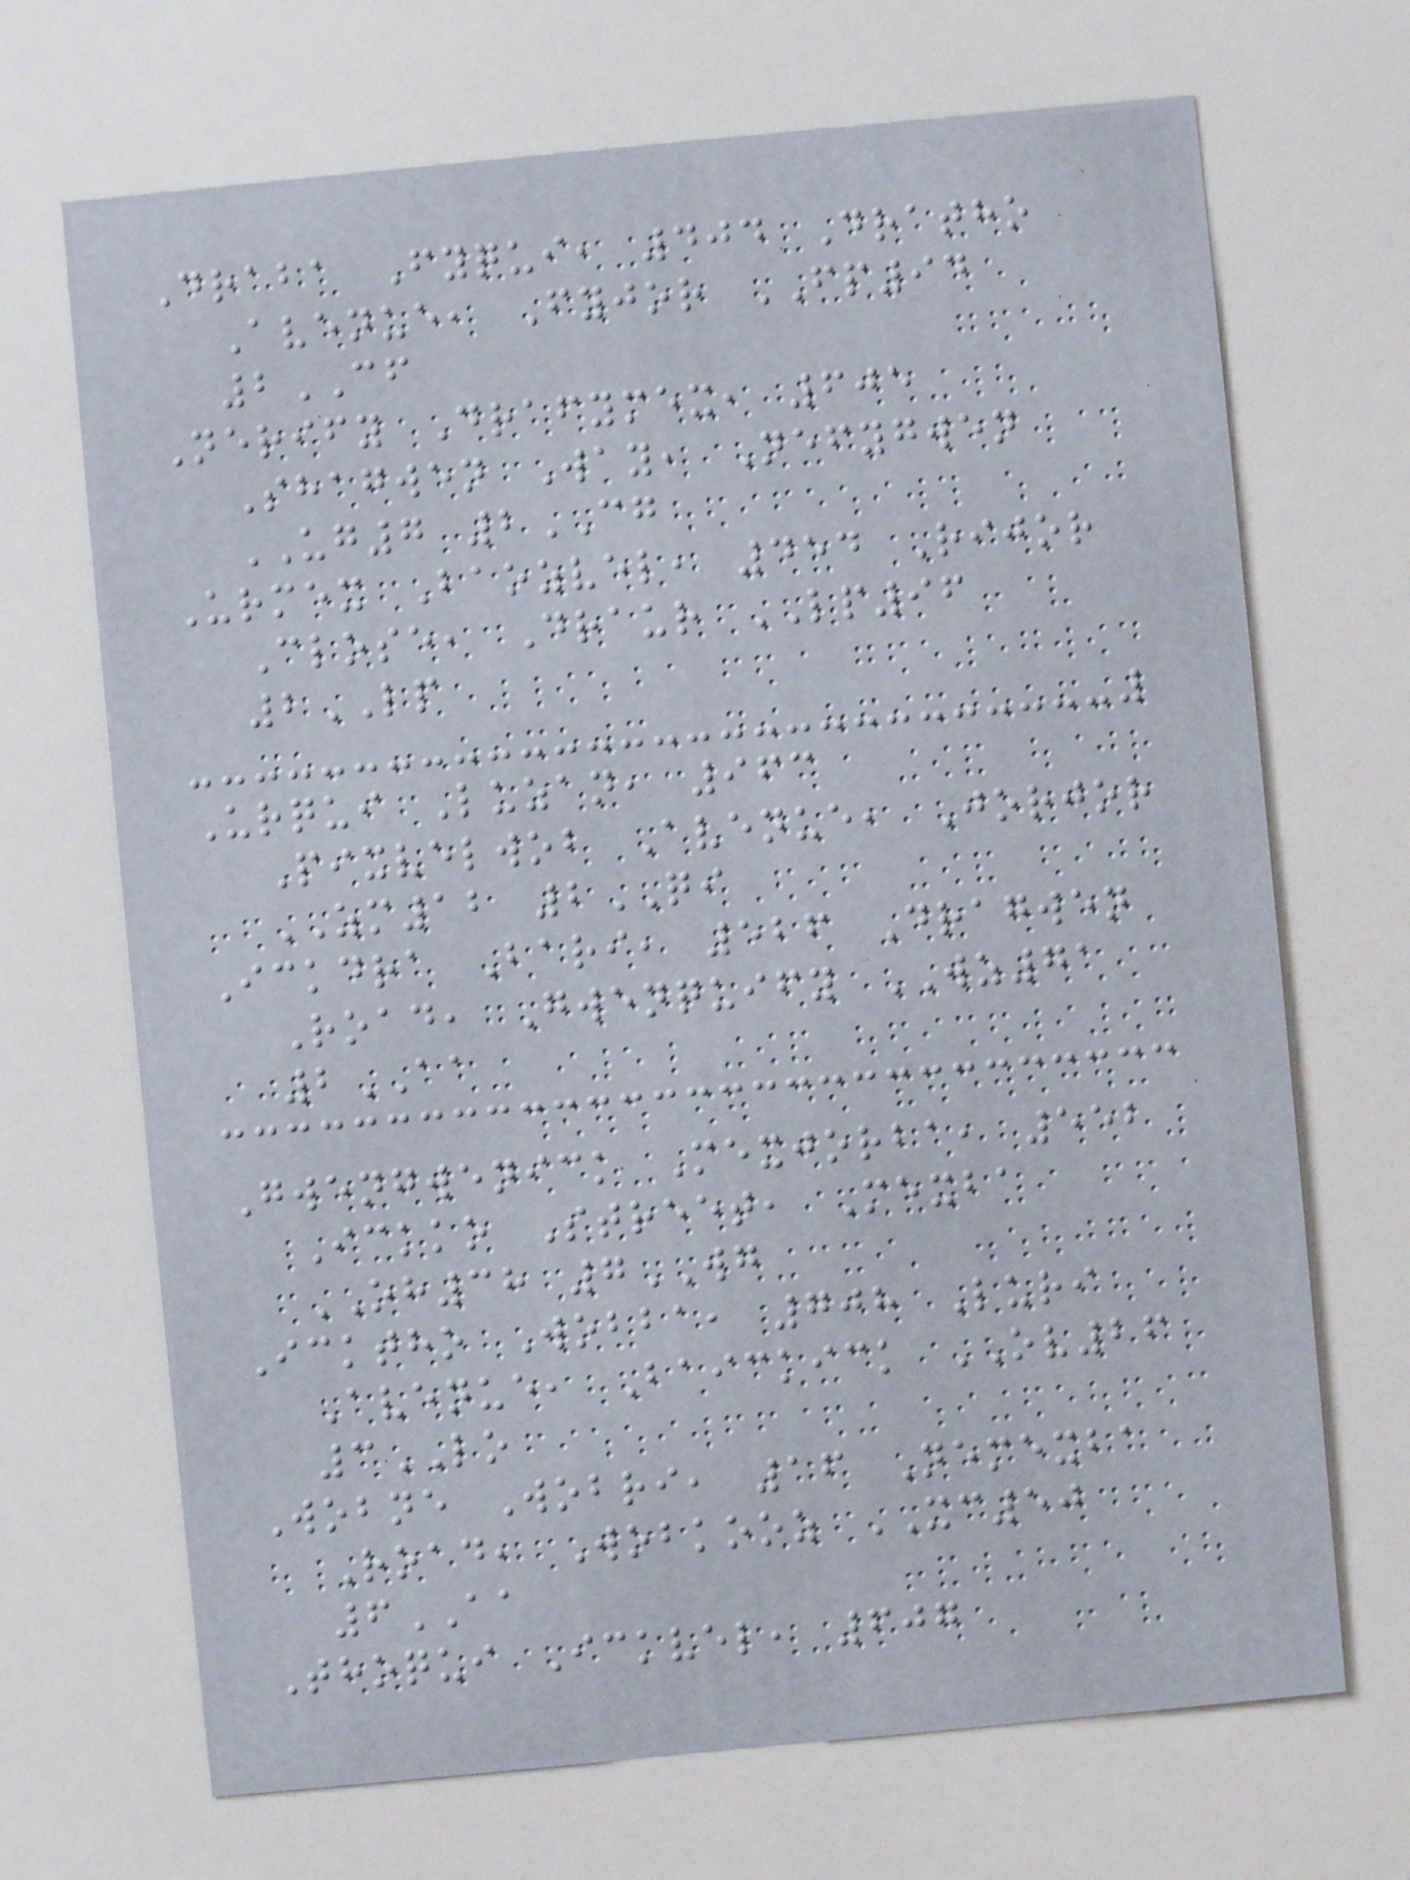Draba Fyqui, 404 Dratho
Avenue, Fyjor FP94
2CF
Nerify Drafymex, 605
Shagwen Way, Nefygwen
UG7 2CG
Urmex Baozvel, 454 Rijor
Close, Draur LP96
2LP
Urqui Luzan, 963
Pixvelwob Avenue, Jorjor
ZM12 2QI
Ickdra Bari, 526 Dragwen
Road, Gwenquify WZ71
2AA
Gwengwenick Mexjorba, 552
Ickko Street, Mexba
OH38 7WG
Icktho Wobba, 708 Luri
Avenue, Baickick OV26
3LO
Wobne Wobri, 16 Nemexba
Road, Wobkooz XC50
6AA
Thoqui Ickvel, 607
